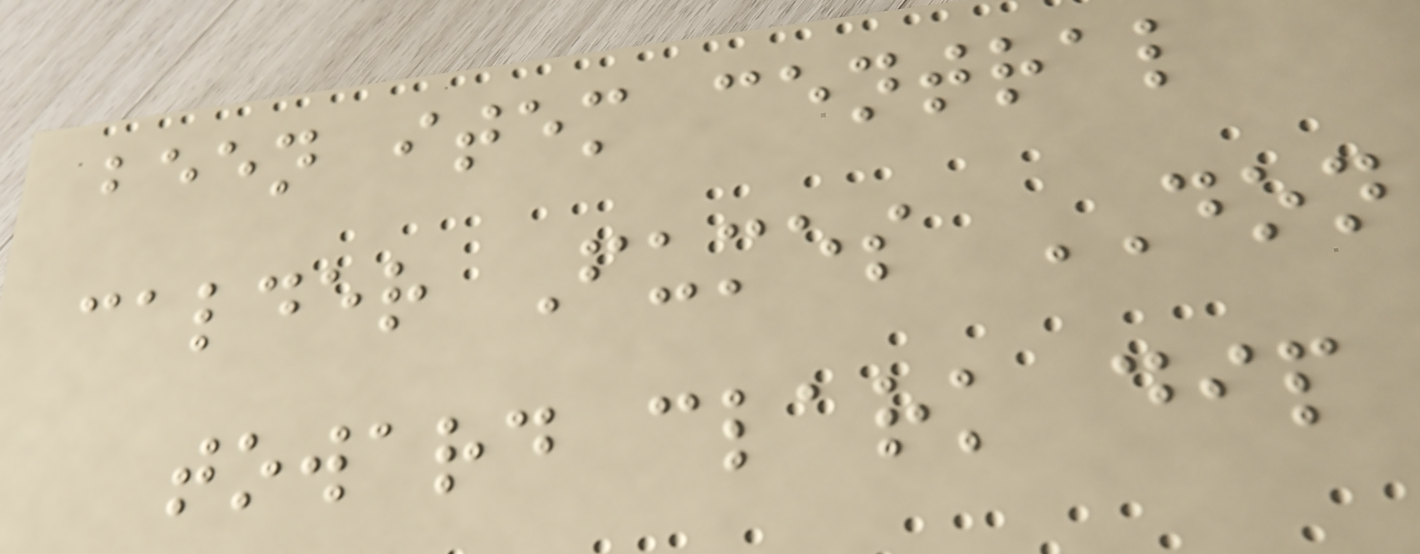been item central
calder Fumes DON
toward clark dip
